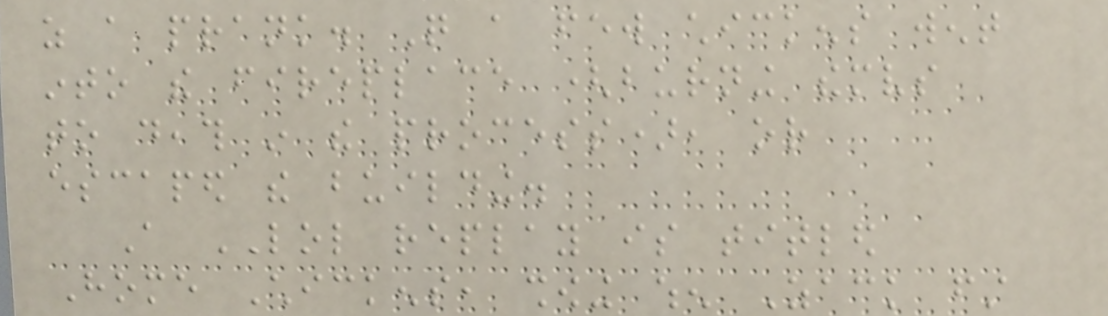as a prank. Quite a few chickens went
into the fireplace (burning themselves
to death in the process), or
escaped the building.
A LOL replay is titled
Home Chickens, showing when Zack first
